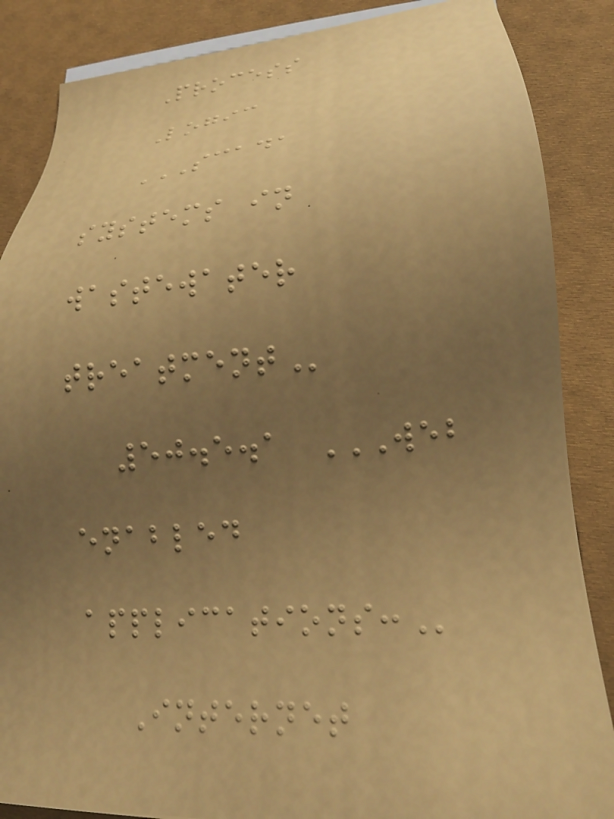Process
Logic
SCADA
SYSTEMS IN
WASTEWATER
TREATMENT
50.5.1 WEB
ENABLED
APPLICATIONS:
Internet
